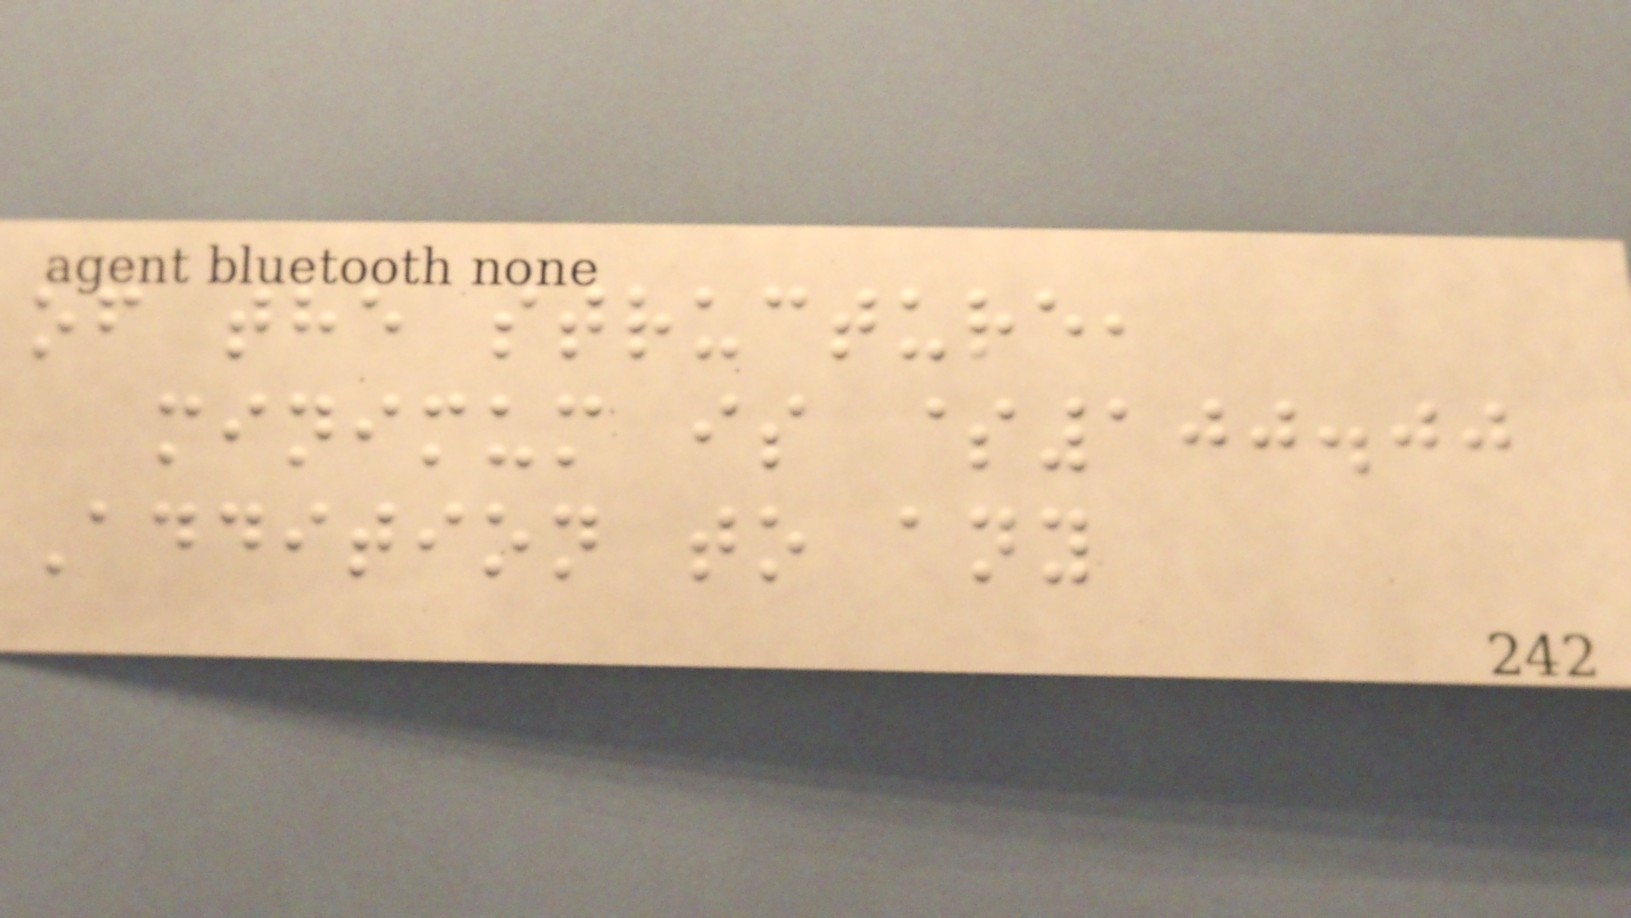of the structure,
minimum is $100.00
Addition to any
